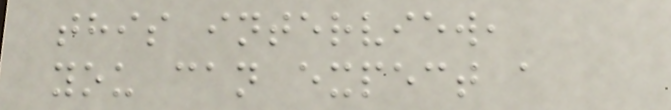this interview,
you can expect a
